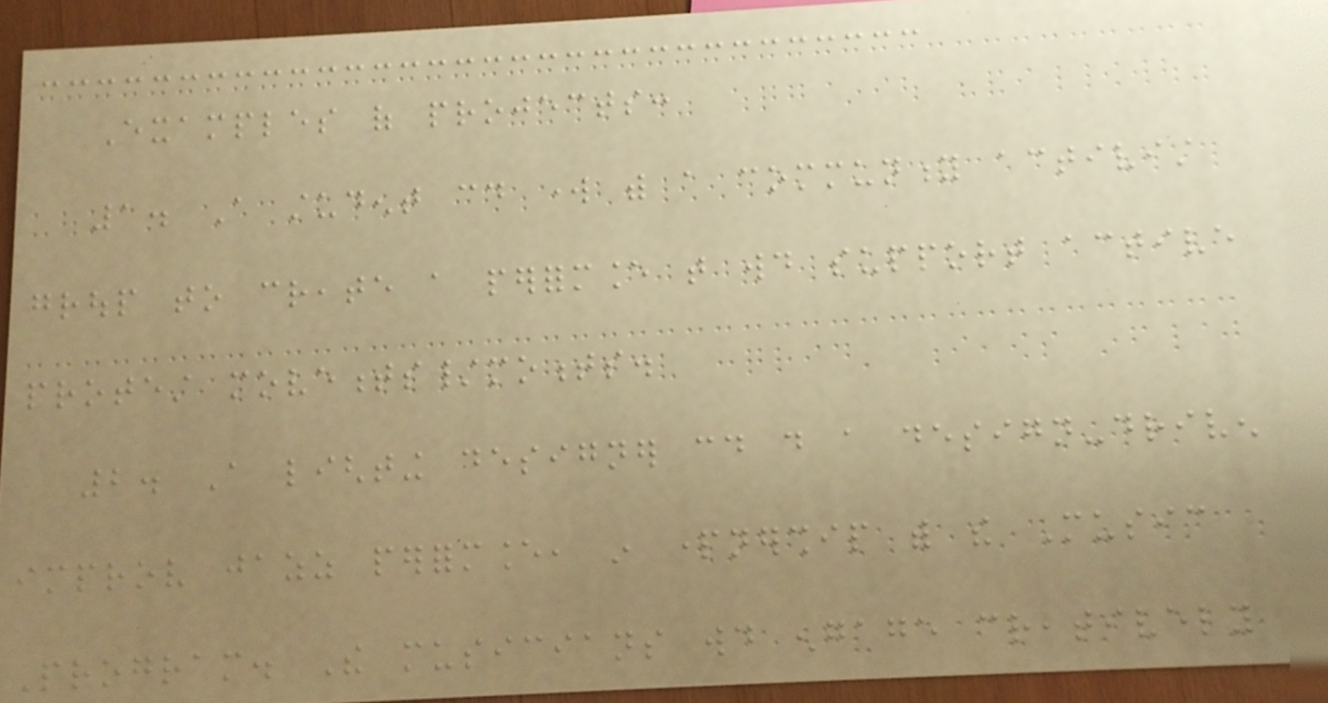Examples of projects:
1. A student could work with a community activist
group to create a performance that would support active
protest movements/moments.
2. A lighting designer could do a design-driven
improv jazz performance, in partnership with the Music
Program. The musicians would engage creatively
